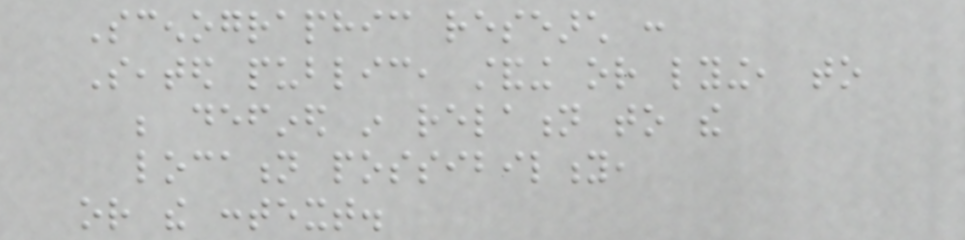Scenographic research :
Seated public, standing or lying, to
be defined in relation to the
location possibility,
or the context.
